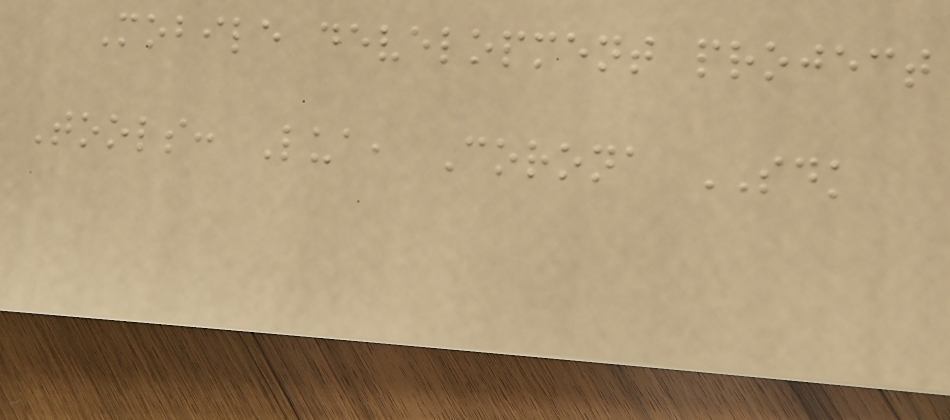Mobile development project
Tools: Lua, Corona SDK
